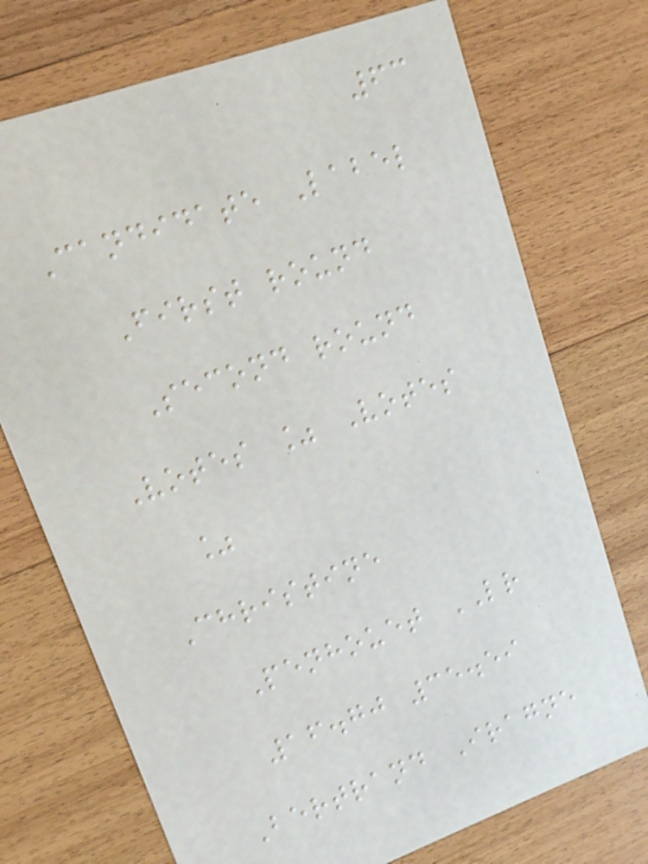63
Candidate Label
First round
Second round
Votes % Votes
%
Christine
Penhouet LR
16.70 35.59
Bertrand Iragne
